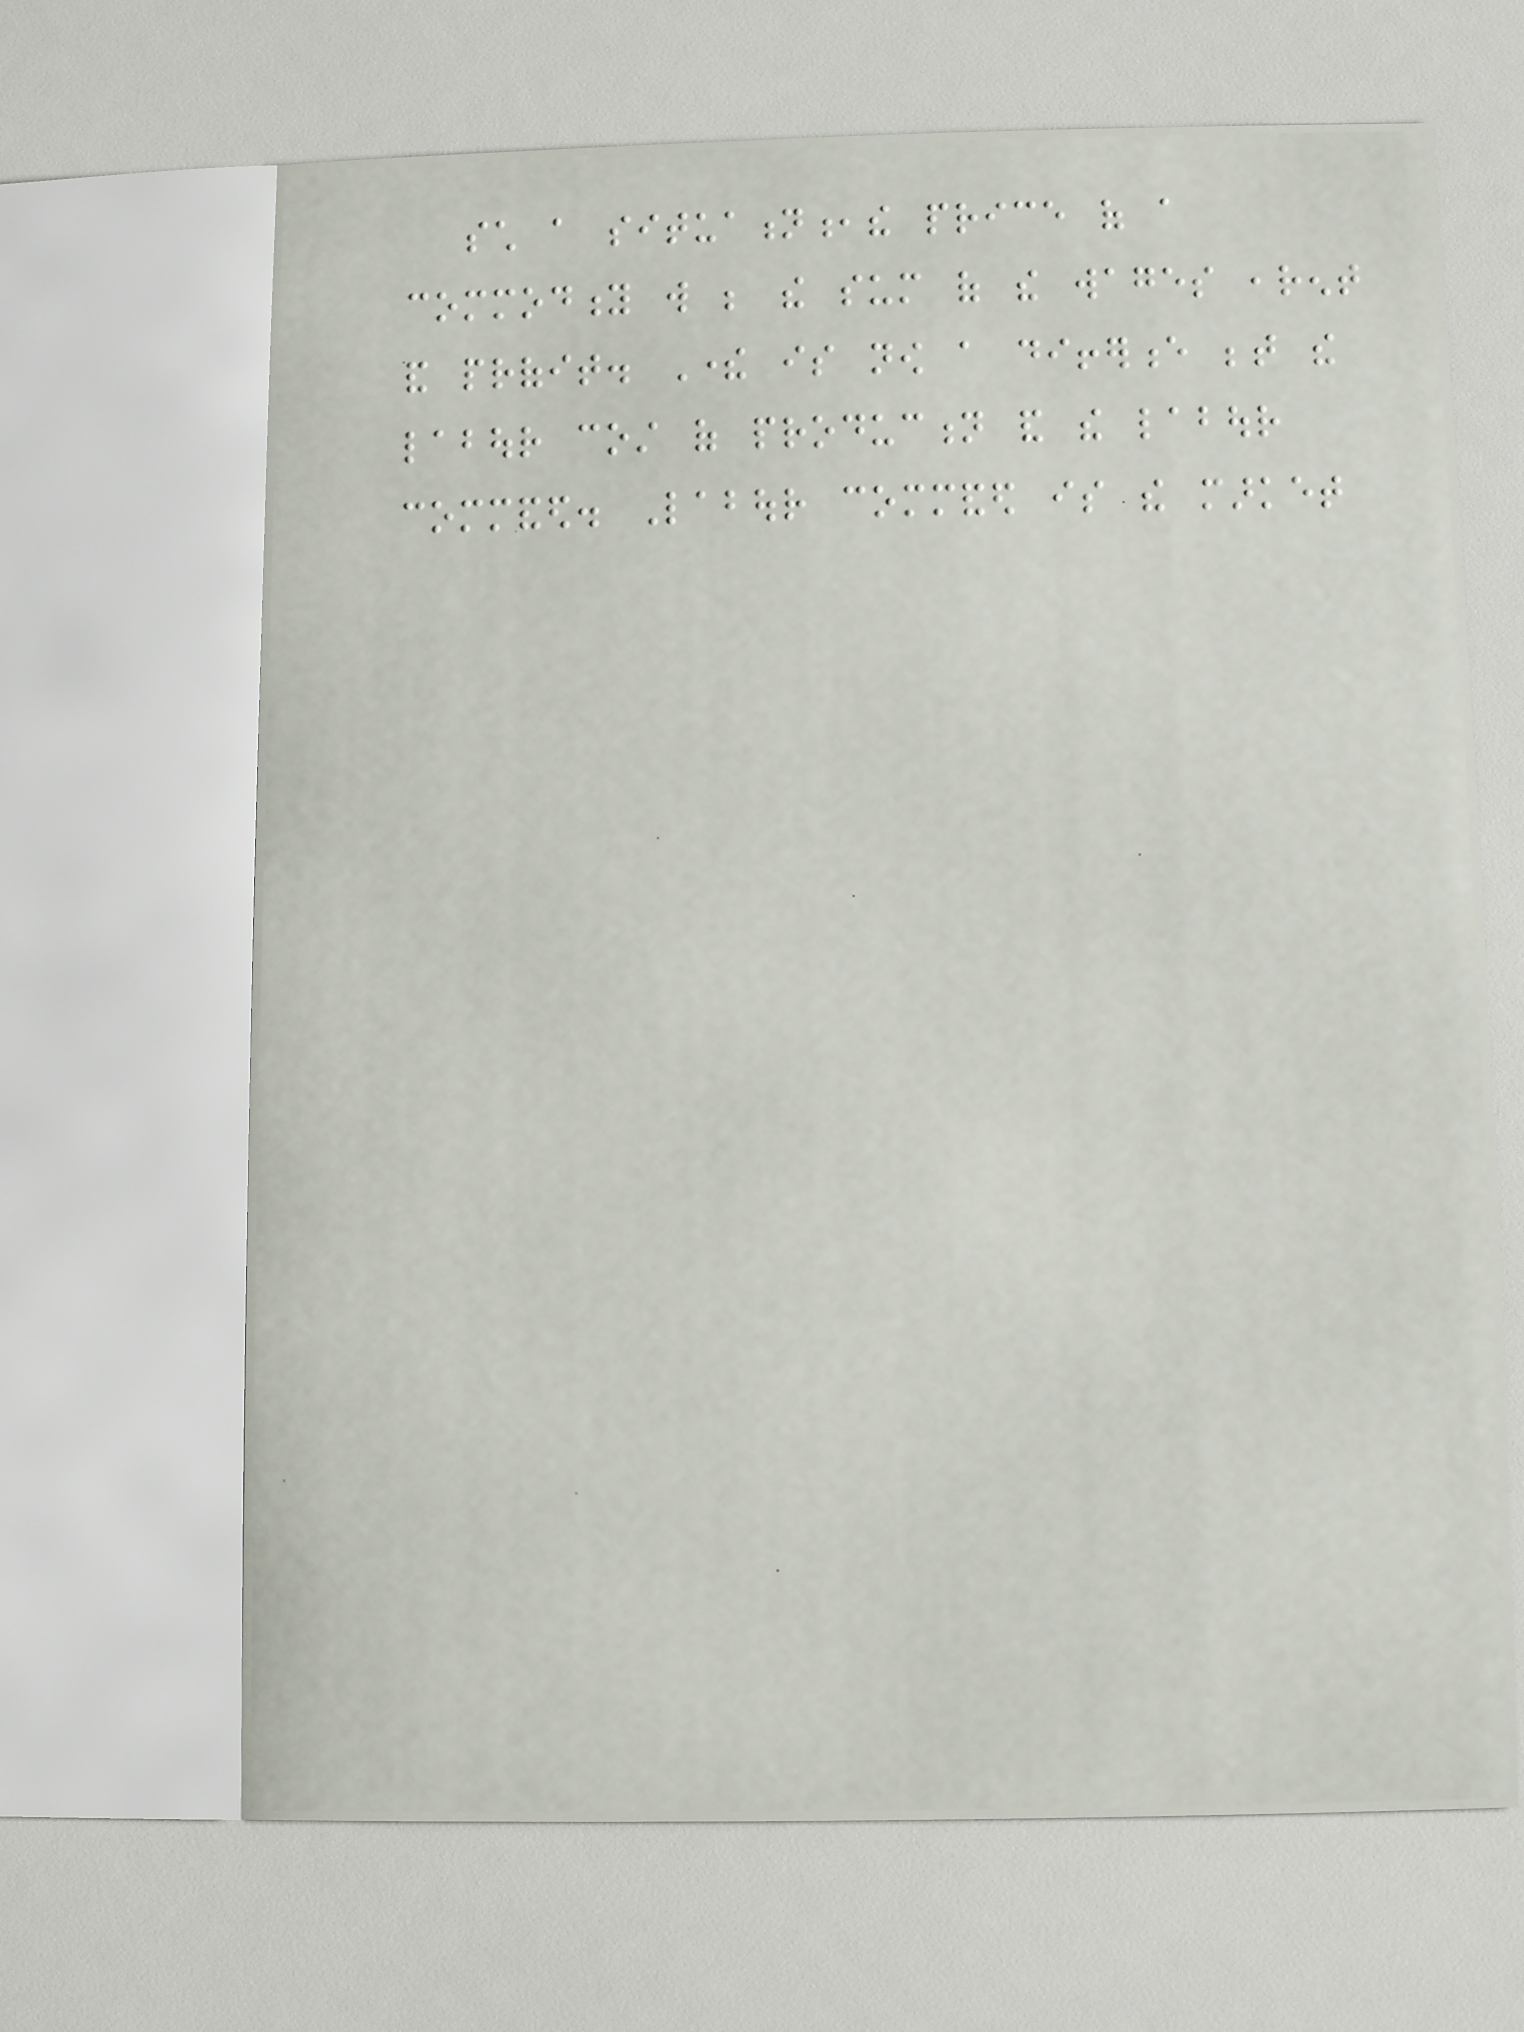such a situation,the price of a
commodity will be the sum of the wages ,rent
and profit. There is now a difference between the
labour cost of production and the labour
commanded. Labour commanded is the market
